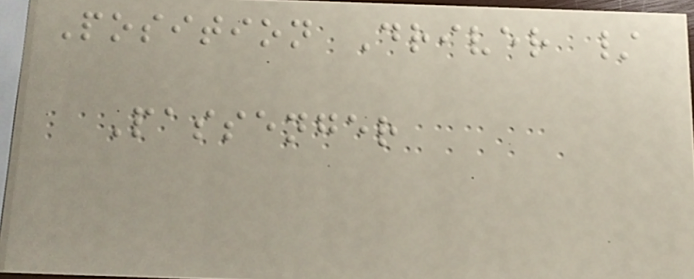Position Driver /
Passenger
